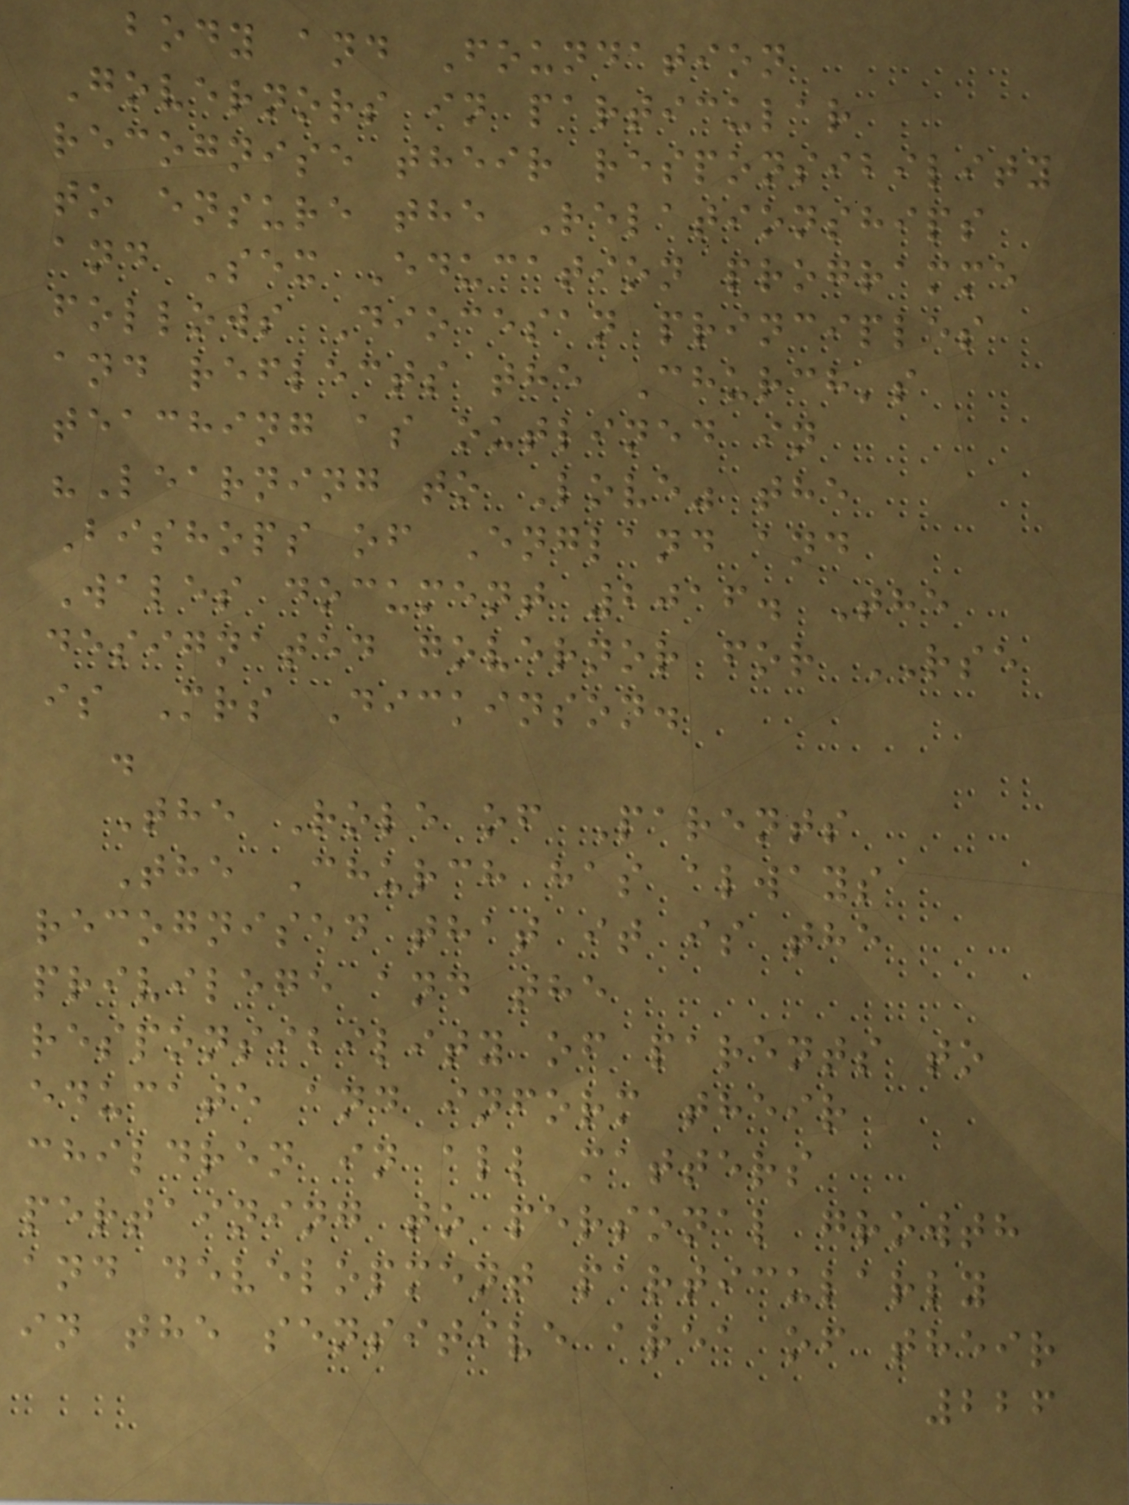body and Foundation
Governors in particular
recognise their responsibility
to ensure the Relationships
and Sex Education programme
follows Diocesan principles
and reflects the Church's
teaching as outlined in
"Learning to Love" the
Bishops of England and
Wales document 2016. The
designated governor for RSE
is Mrs Dickinson.
.
The Role of Parents
The Church has always
recognised that it is the
privilege and the
responsibility of parents to
educate and inform their
children in all matters
pertaining to personal growth
and development particularly
in the sensitive area of their
226
